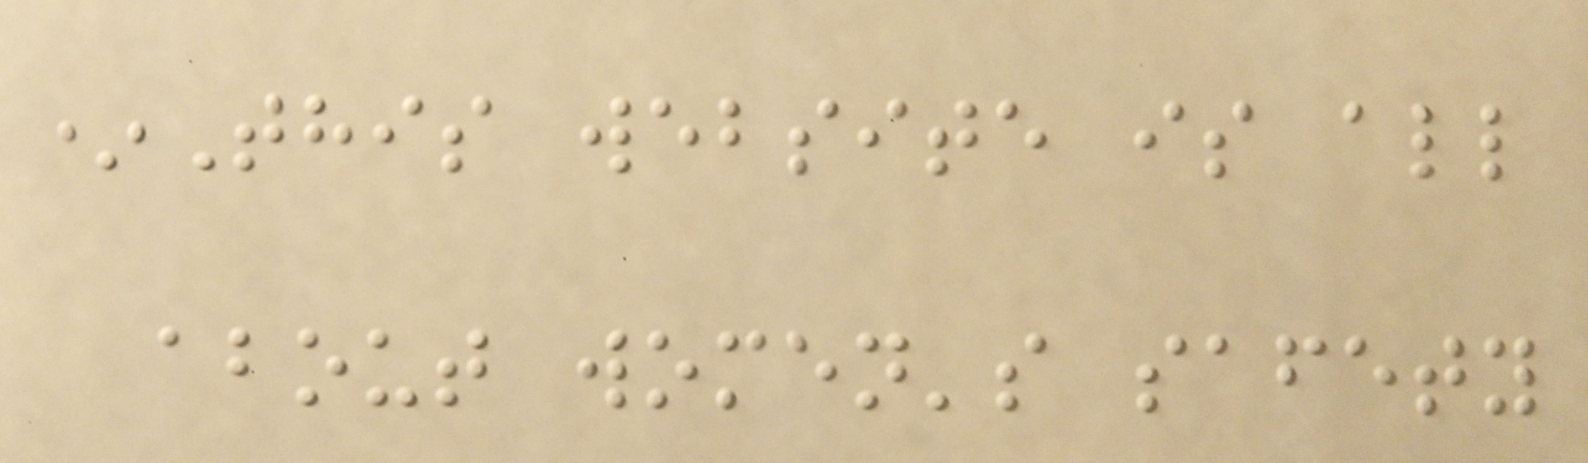*This website is all
about women's safety
